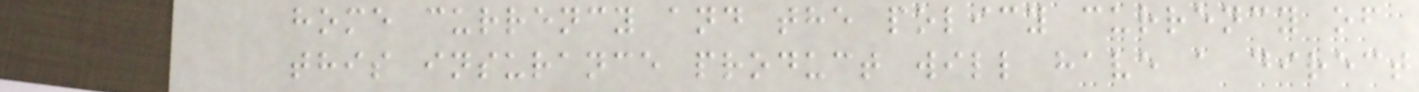home currency and the policy currency of
this insurance product will have a direct
